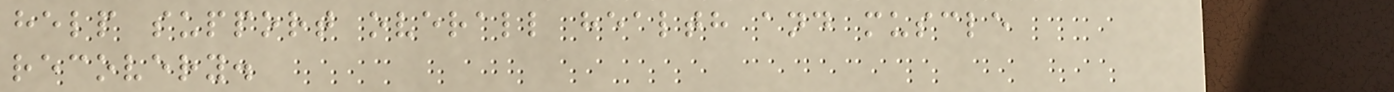help support overall health and muscle
recovery.
